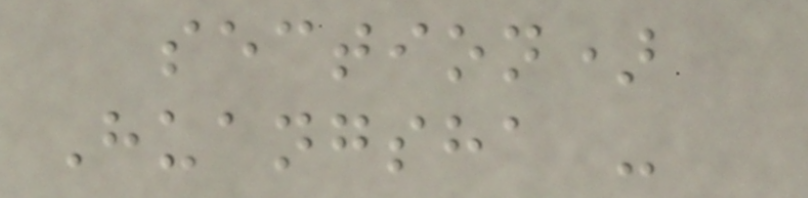section)
Huangsha -
